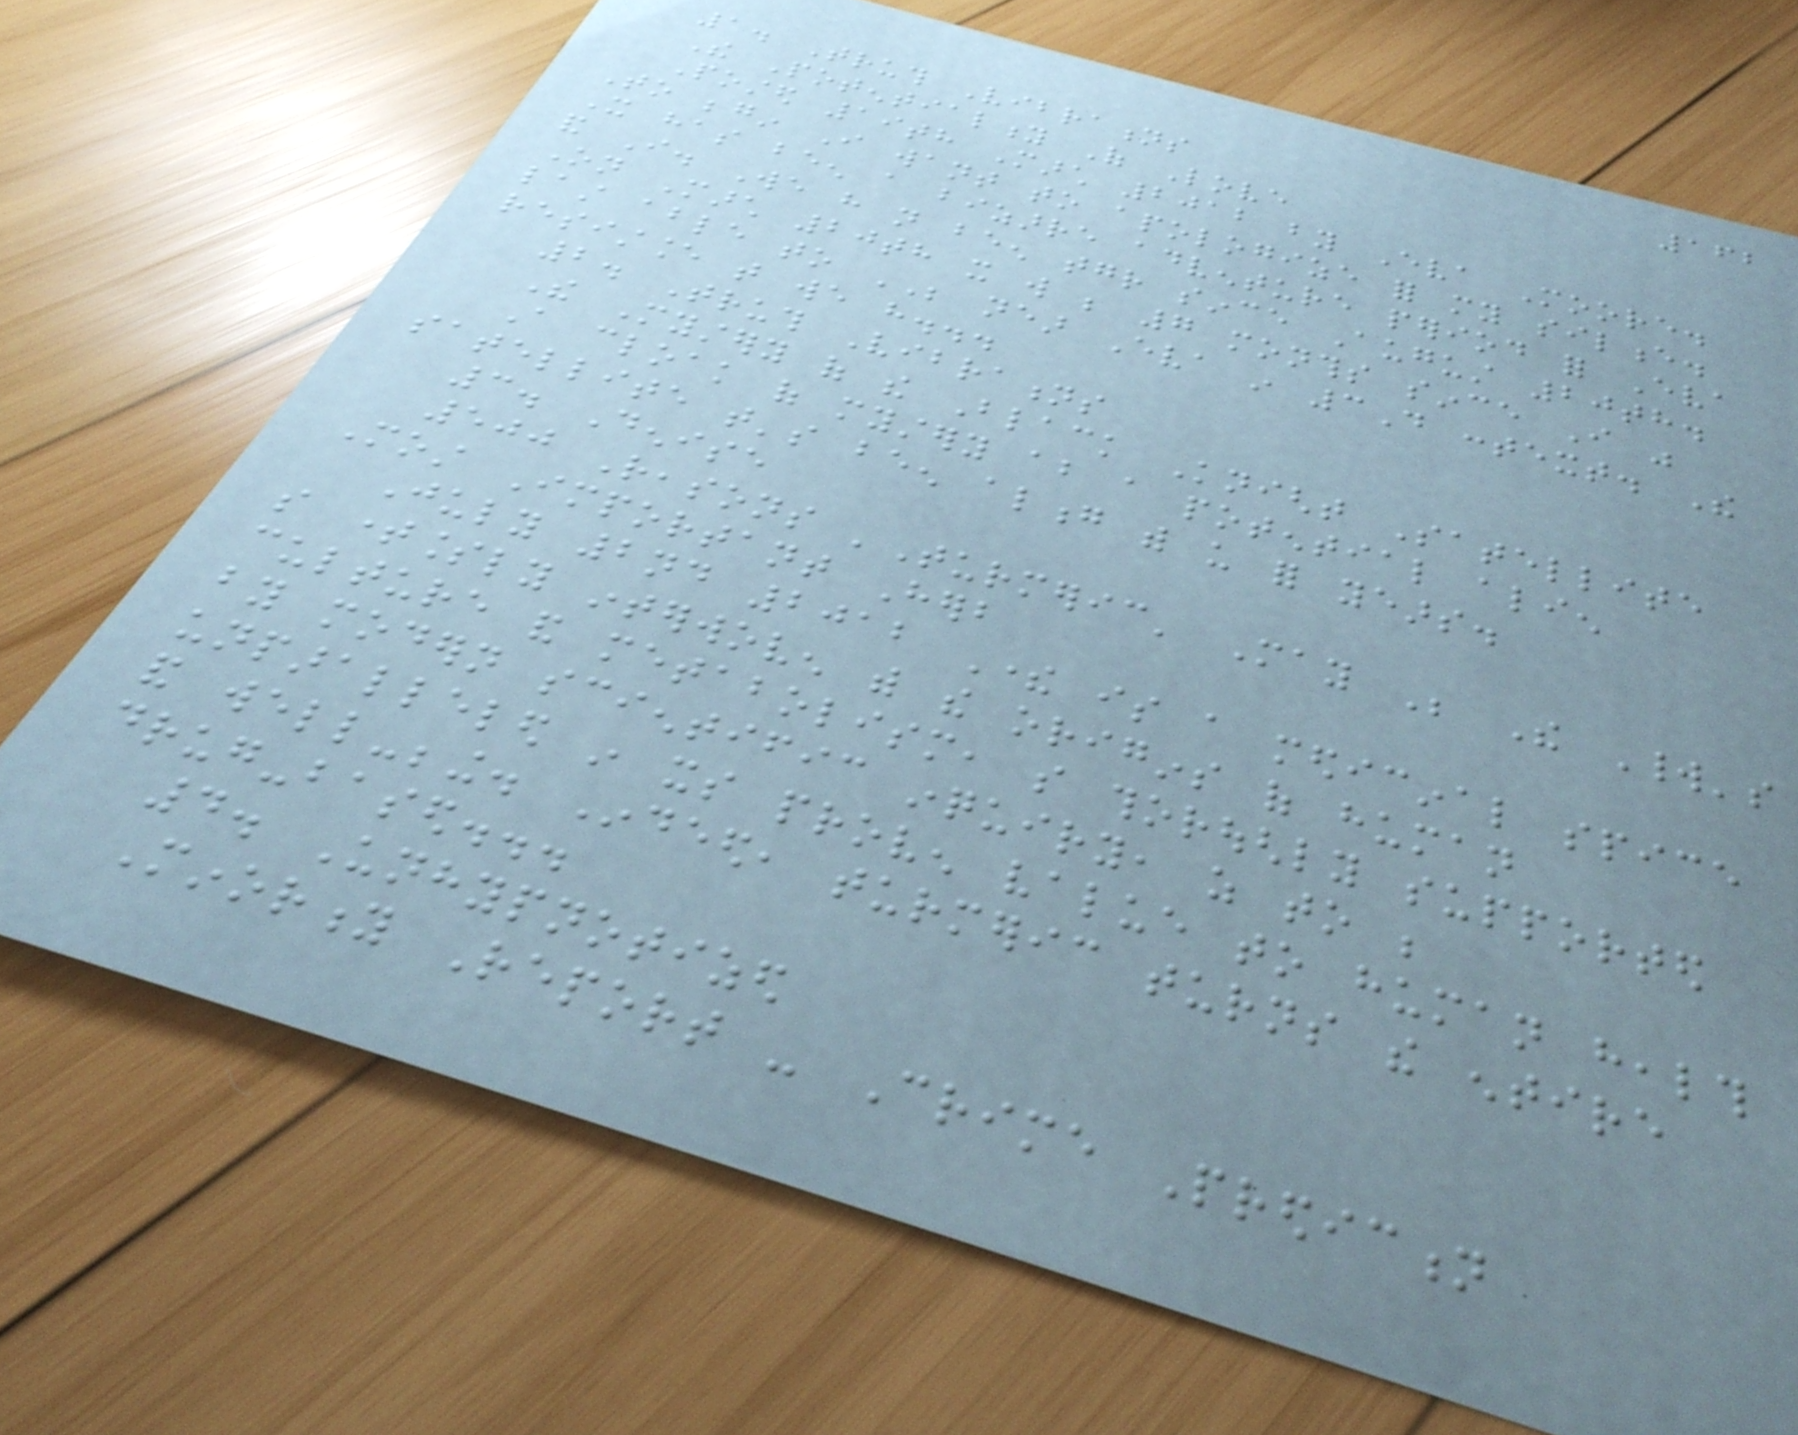162
1. Truth Vibrations
The Potentiality Of Love
Posted 19th March 2012 by Eva Moore.
To begin I want to apologize for my silence.
It has been a bizarre adventure period for Eva
and I. We have not been together since August 20th.
On March 20th it will be 7 months since I was
last able to BE near Eva in 3D context. The
resistance that we have...
2. Truth Vibrations
The Mystery of the Black Knight Satellite
A cloak of mystery about a potential alien
satellite that's been along with us for years.
3. Denise
500 Reasons 'Turmeric' May Be The World's
Most Important Herb
July 2nd 2012 There is a medicinal spice
so timelessly interwoven with the origins of human
culture and metabolism, so thoroughly supported
by modern scientific inquiry, as to be
unparalleled in its proven value to human health
and well-being. Indeed, turmeric turns the entire
drug-based...
4. Unhypnotized
Minority Report - Crime Prediction
